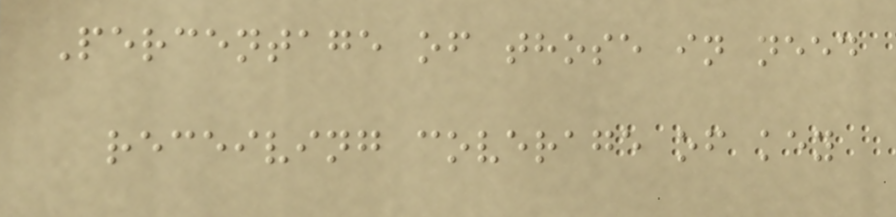Percentage of those in need
receiving coverage of key
